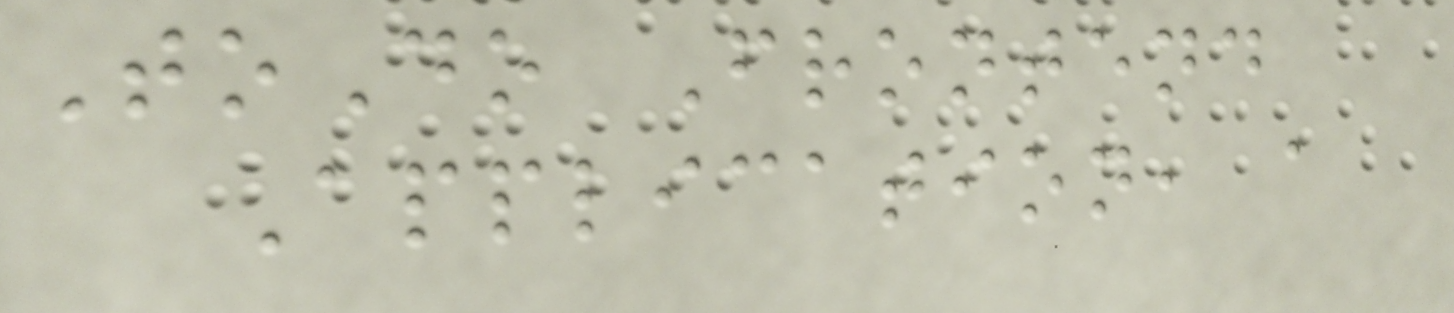ToDo Frontend
Application, a
